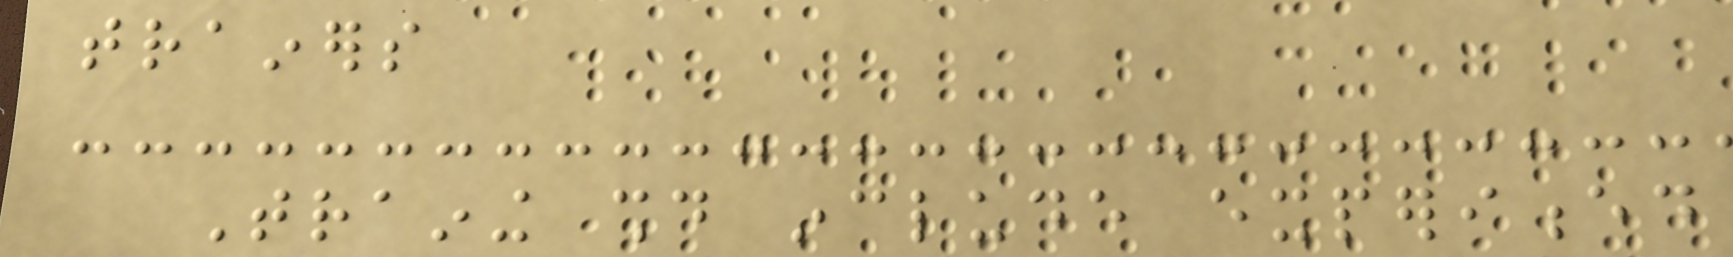trainers
Training should include experienced
